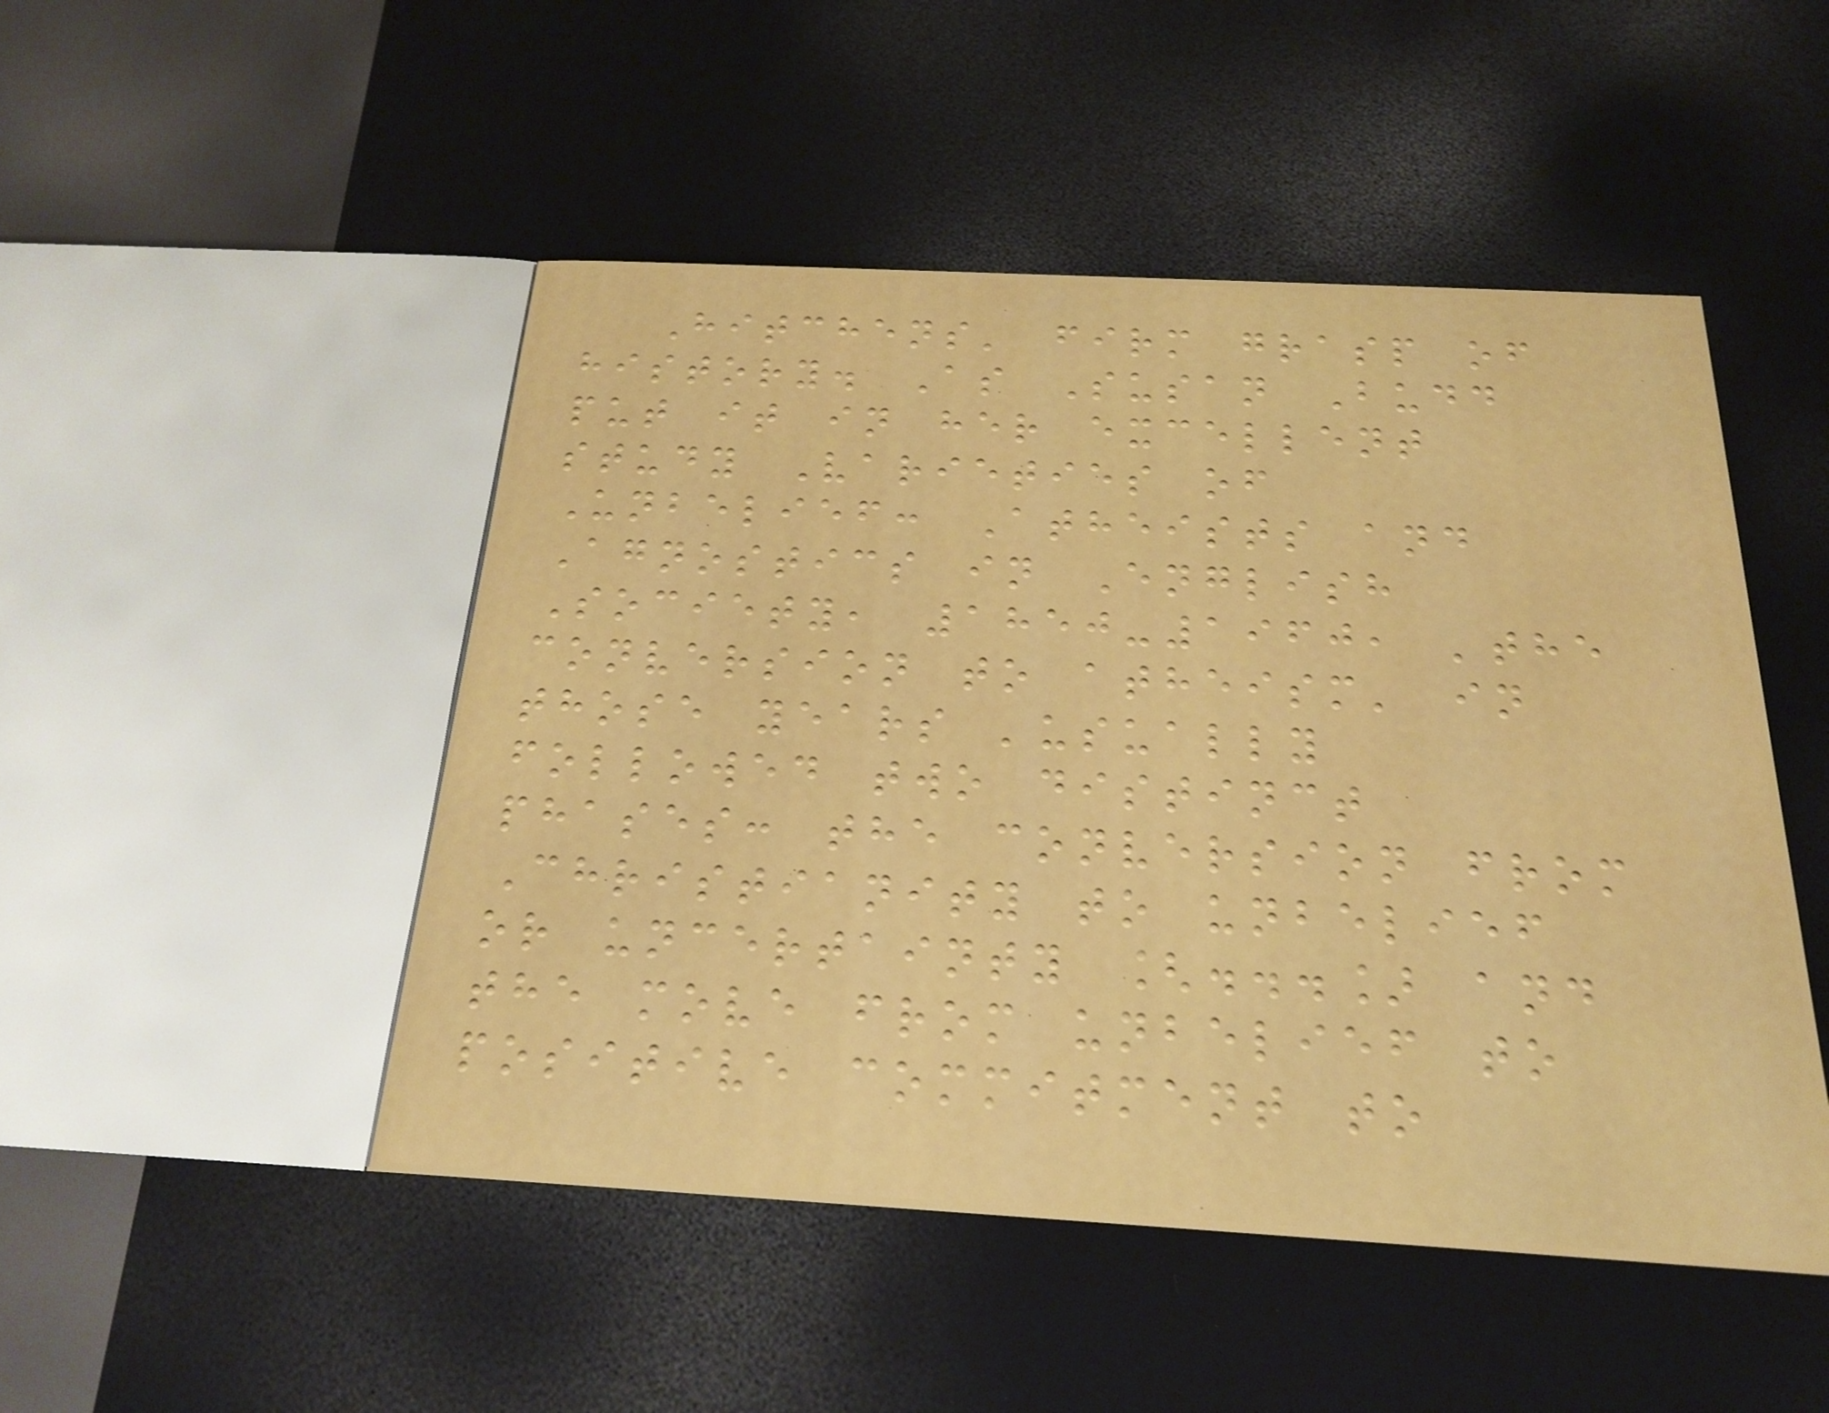Hitchens' firm grasp of
history. As Susan Budd
put it in her excellent
study Varieties of
Unbelief: Atheists and
Agnostics in English
Society, 1850-1960, 'the
conversion to atheism' in
those years 'usually
followed two distinct
phases: the conversion from
Christianity to unbelief
or uncertainty [...] and
the move from unbelief to
positive commitment to
